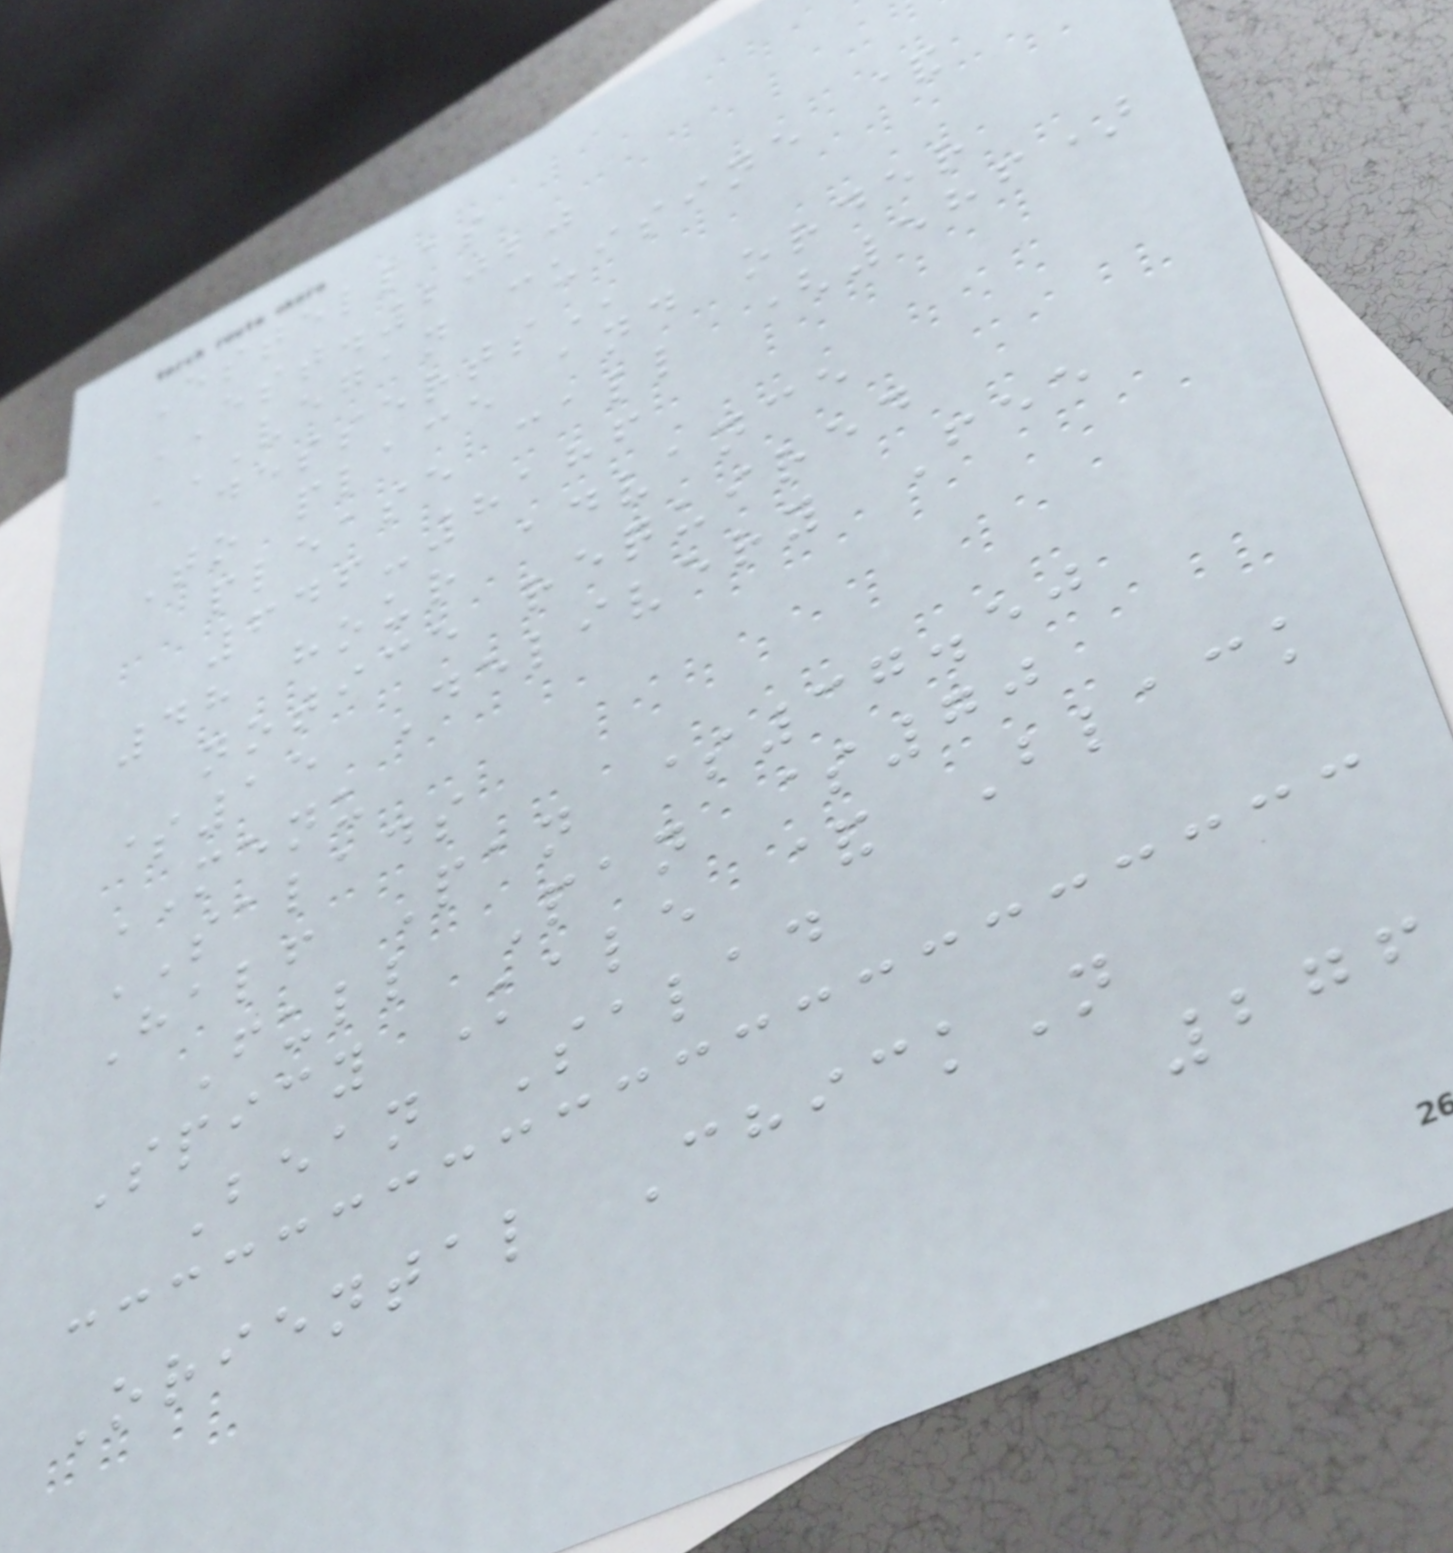Estellas
EST.2020
VEGAN CUISINE &
DESSERTS
To place and order
please call (586)
646-8186
48 hour advance
notice required
$15 Delivery Fee
MENU
SALADS
Half Pan $37.50
Full Pan $70
Spicy Kale & Black
Bean Salad
Oriental ChickN
276
